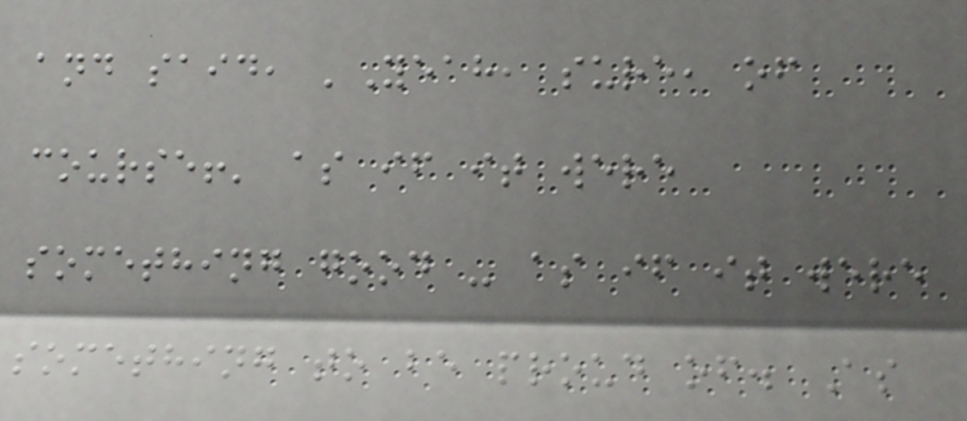and said, 'Yeah, sure, of
course!' as if it were
something good - as if it were
something to be proud of. As
